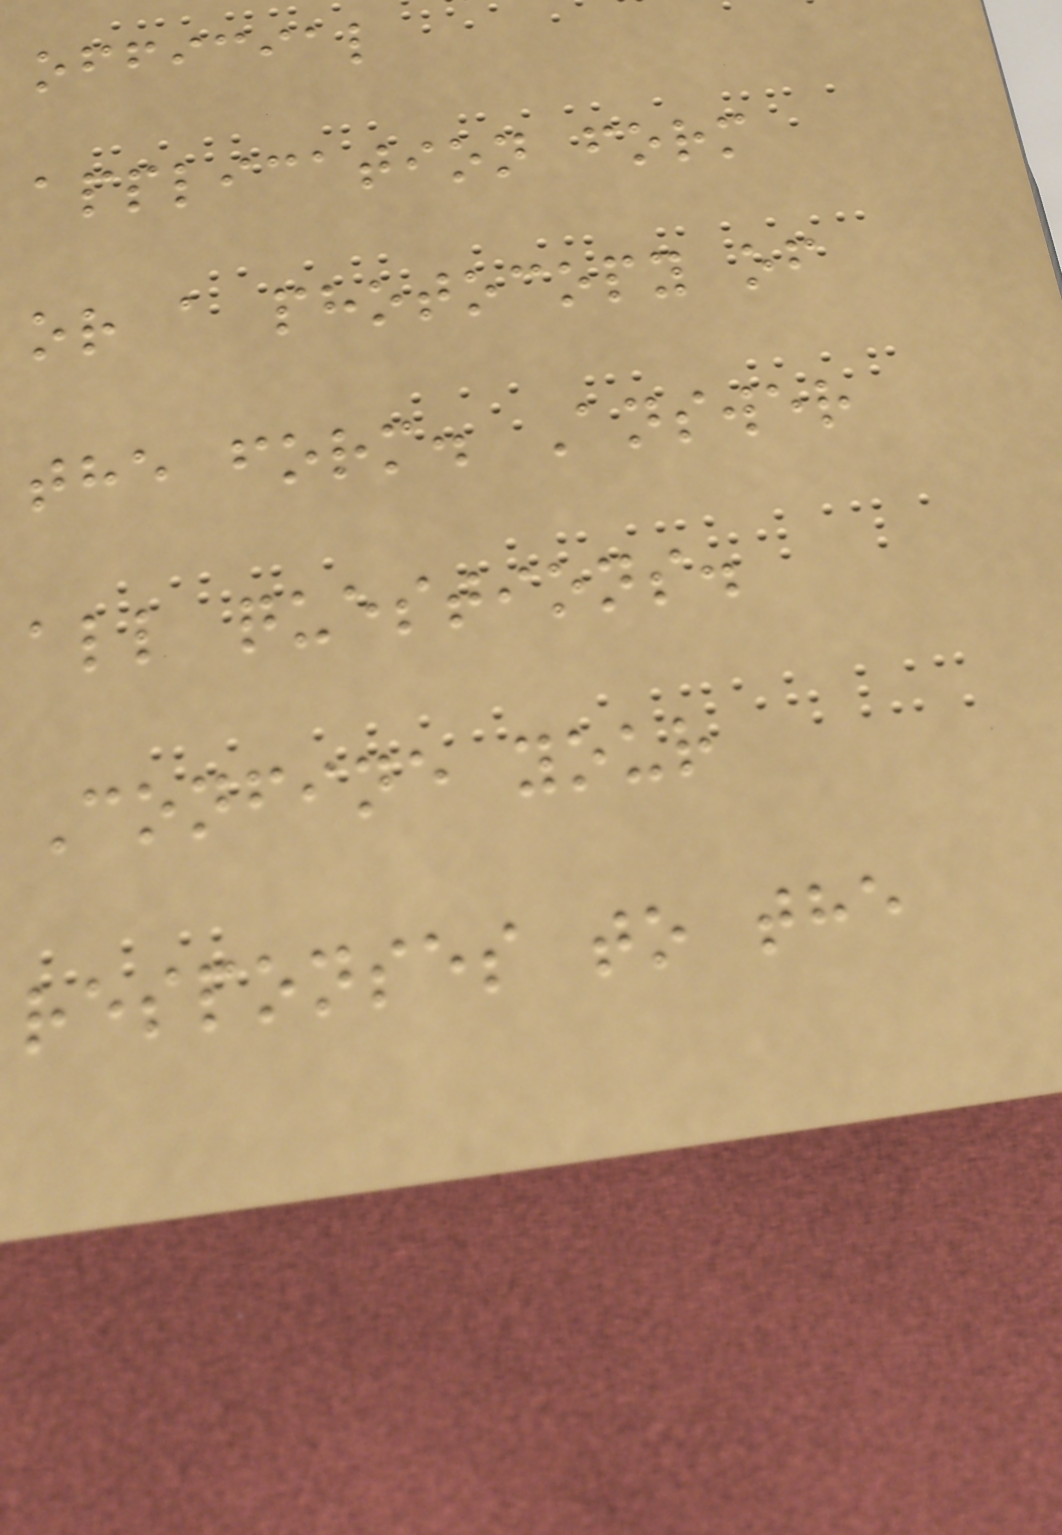official
application form
or a photocopy of
the form. Answer
all questions.
Confine your
responses to the
